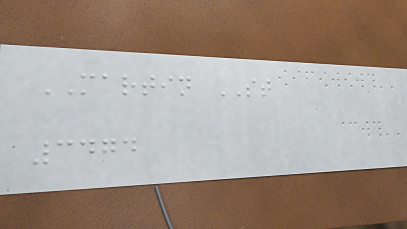MARTIN ST
3474
